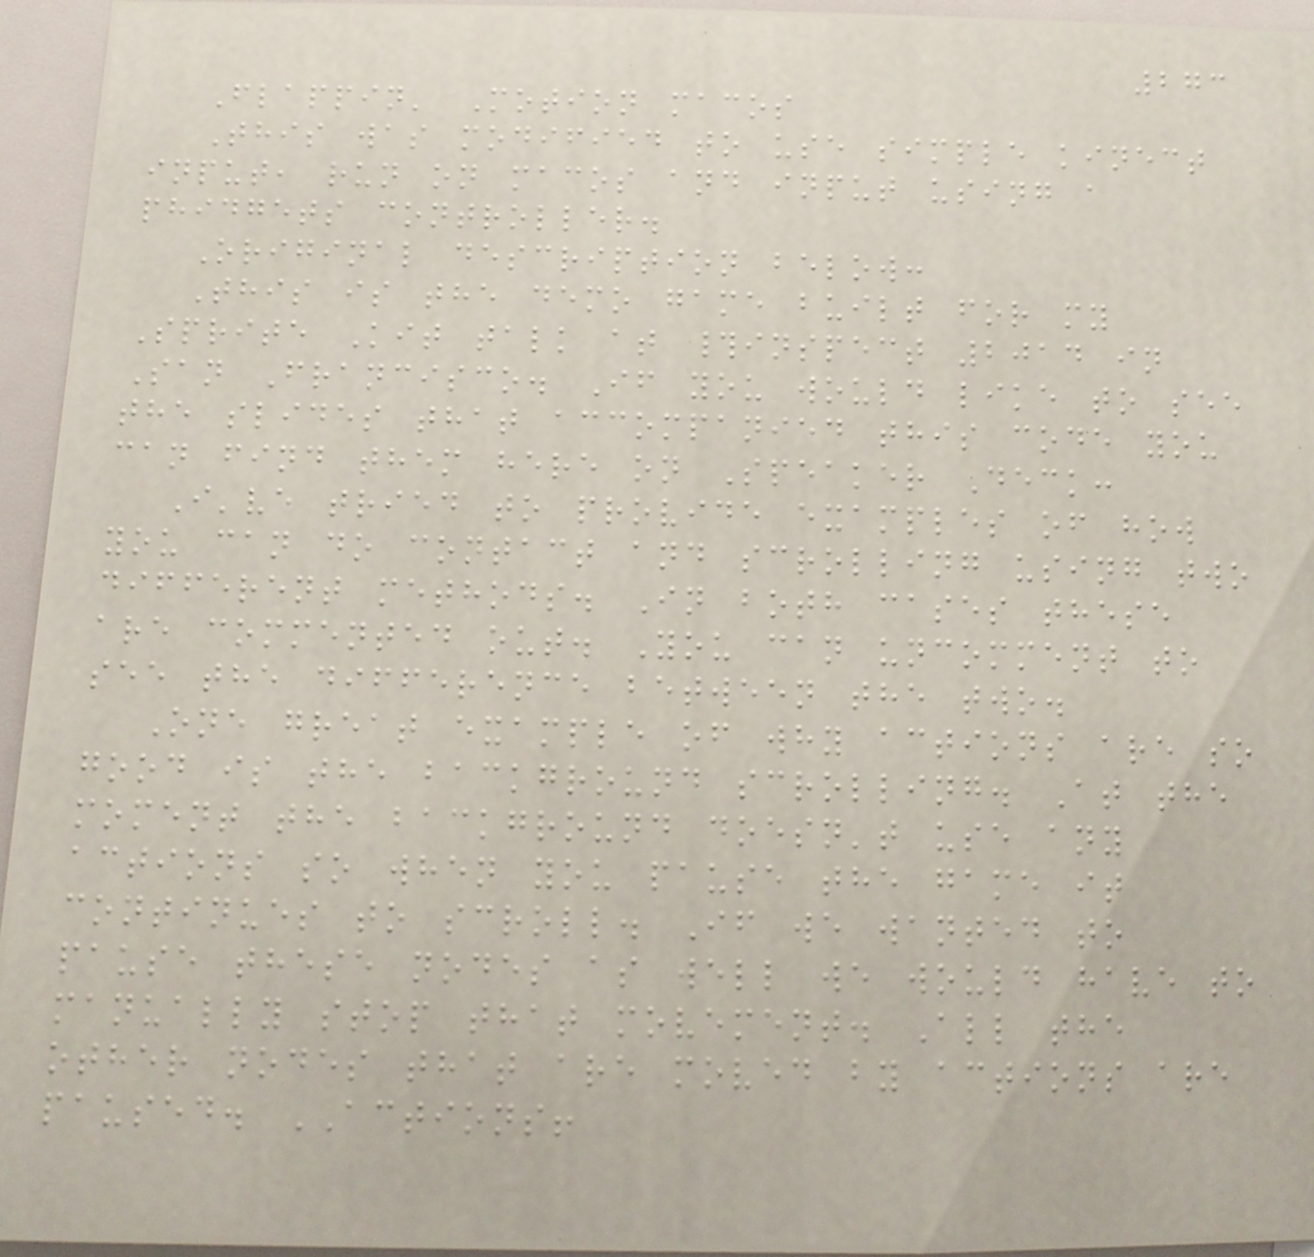273
Flappin' Motion macos
This was modified to use simple kinect
input, run on macos and input using a
phidgets controller.
Original description below:
This is the demo game built for my
Sprite Kit talk at #inspect 2014 in
San Francisco. If you would like to see
the slides that accompanied this code you
can find them here on Speaker Deck:
I've tried to provide examples of how
you can do contact and scrolling using two
different methods. In both cases these
are commented out. You can uncomment to
see the difference between the two.
One great example of why actions are so
good is the background scrolling. At the
moment the background doesn't use any
actions so when you pause the game it
continues to scroll. If we wanted to
pause these nodes as well we would have to
manually stop that movement. All the
other nodes that are moved by actions are
paused. ACTIONS!
